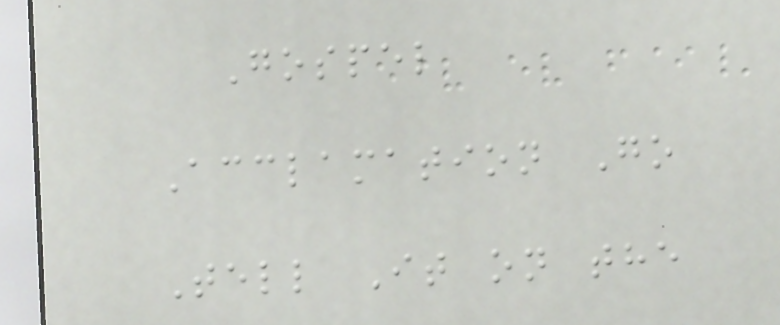Gospel
Acclamation Go
Tell It on the
